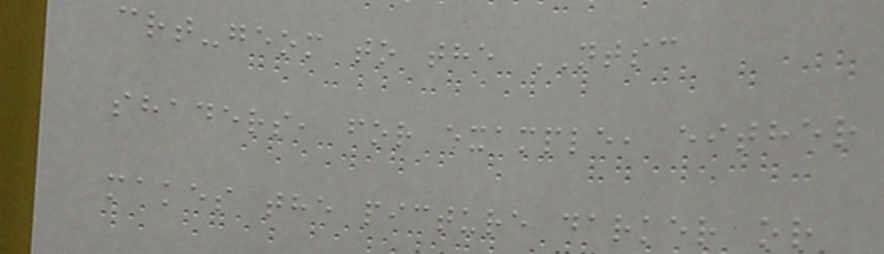crt-geom to the NTSC
shaders, for example, either
makes the picture darker or
